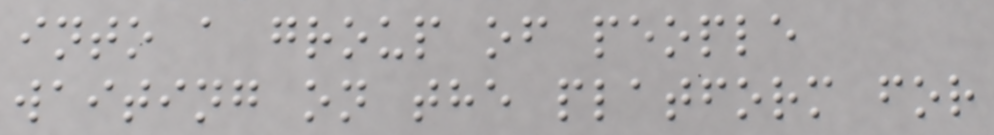into a group of people
waiting on the platform for
